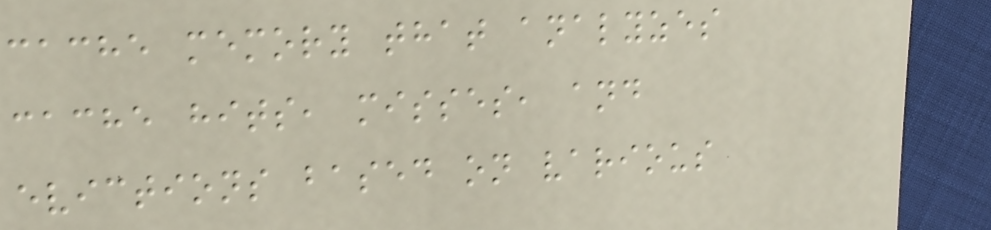cache memory that analyzes
cache hits, misses, and
evictions based on various
